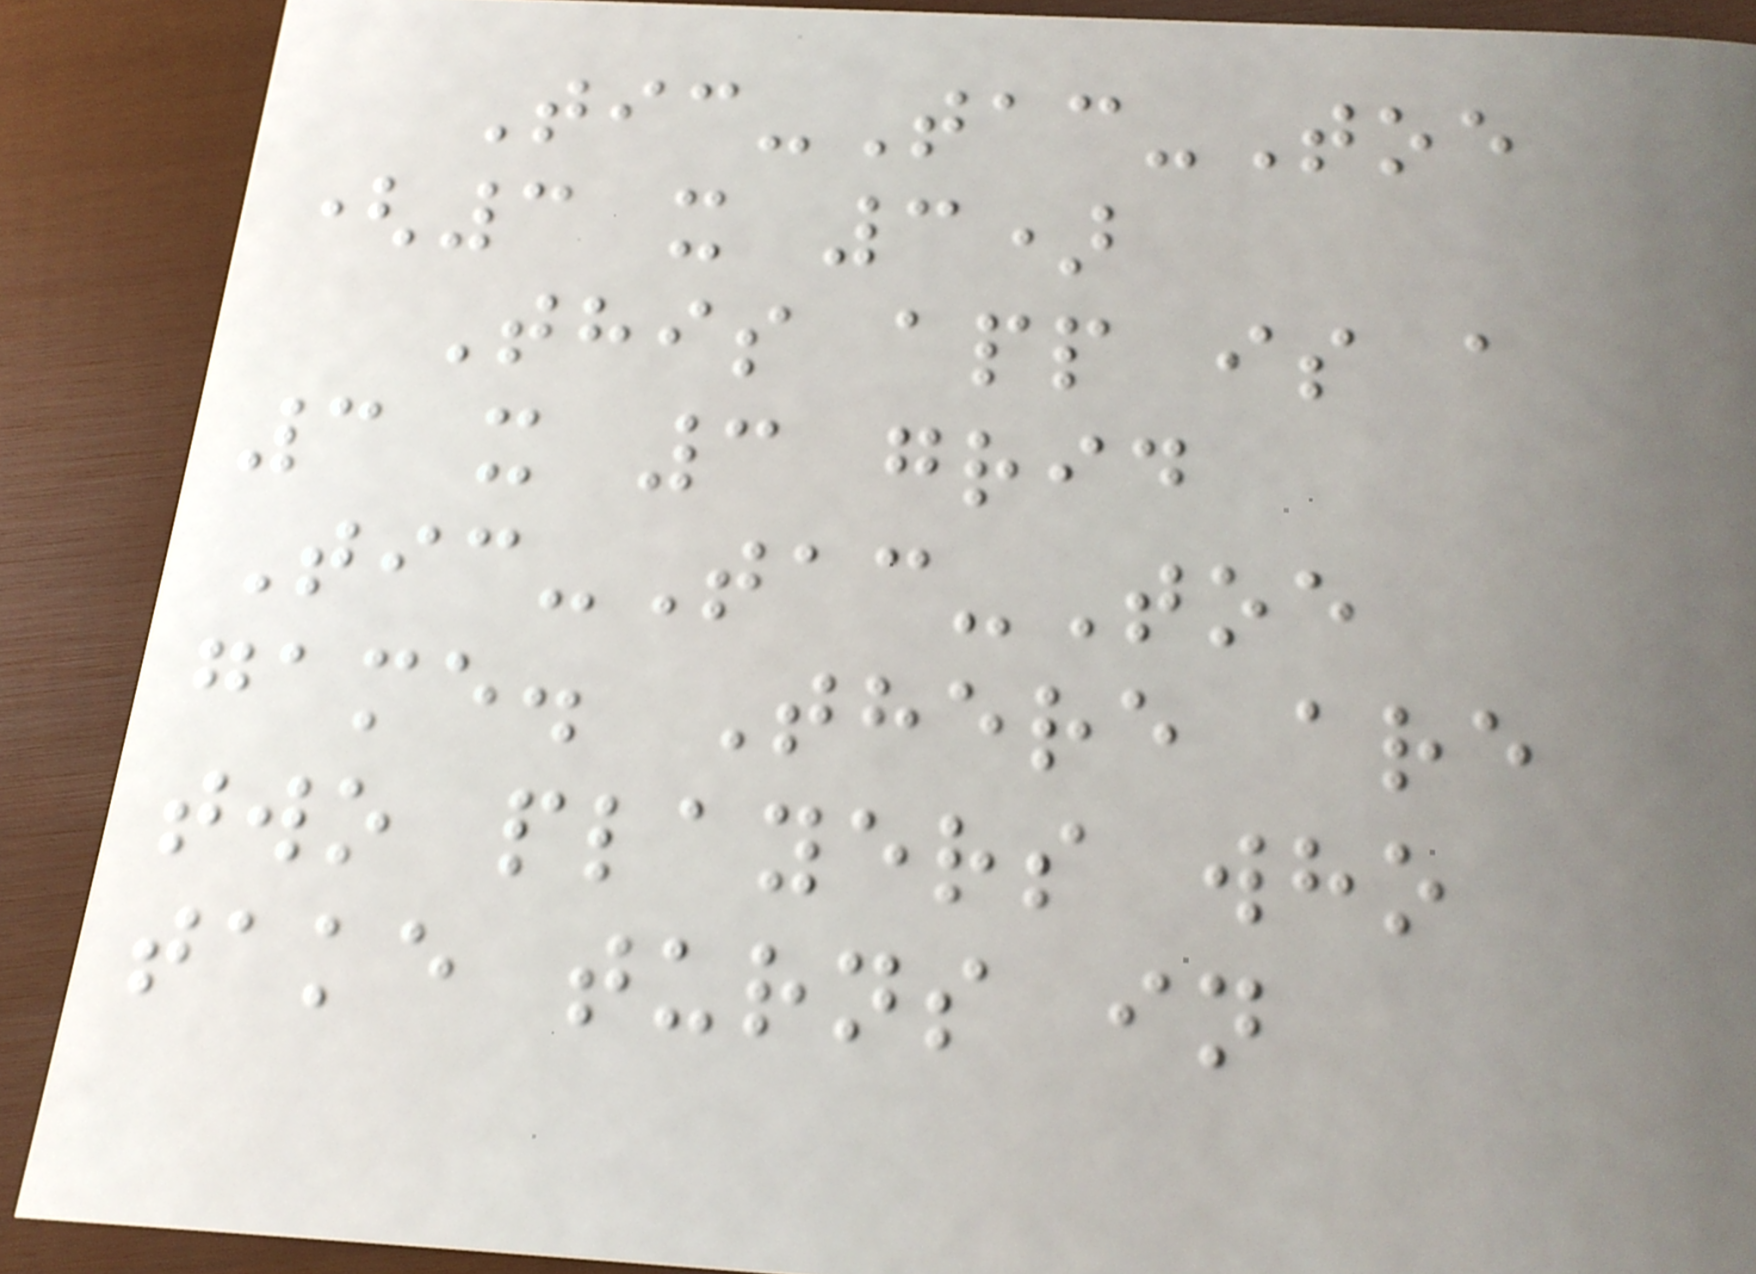Tic-Tac-Toe
(3 x 3)
This app is a
3 x 3 grid
Tic-Tac-Toe
game. There are
two players who
take turns in
